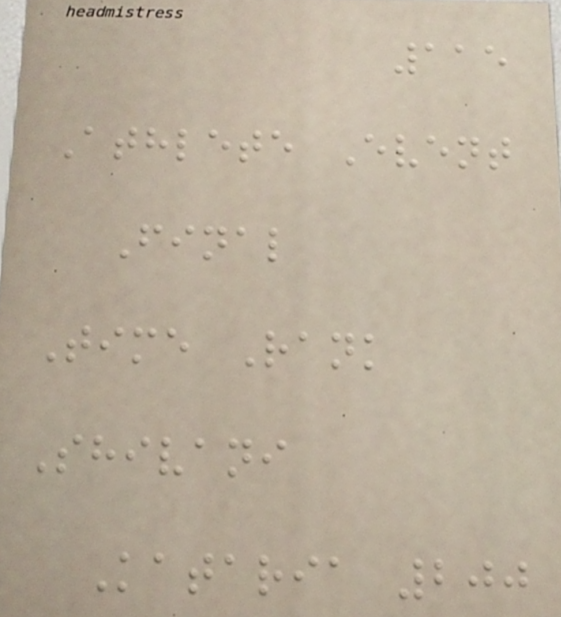115
Athlete Event
Final
Time Rank
Shivani
Kataria 200
